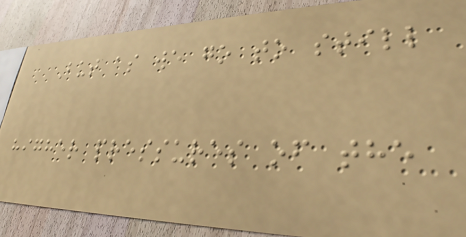But as we go to still
higher pressures of the
